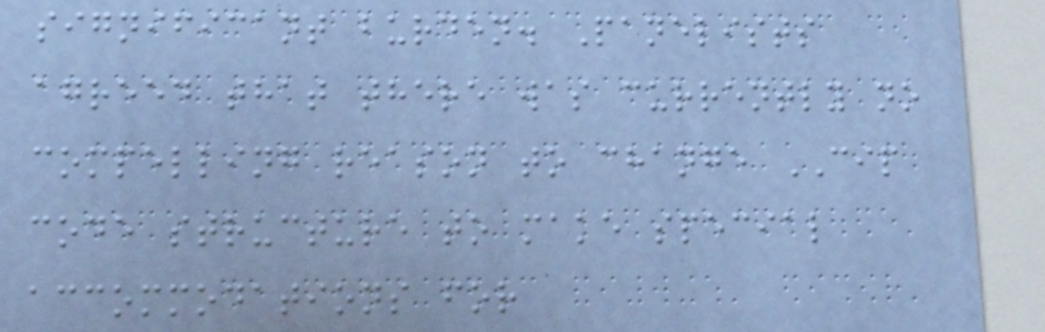significant burden. Panelists
agreed that there was currently no
compelling reason to change CIP
code structure to make special
accommodations for
